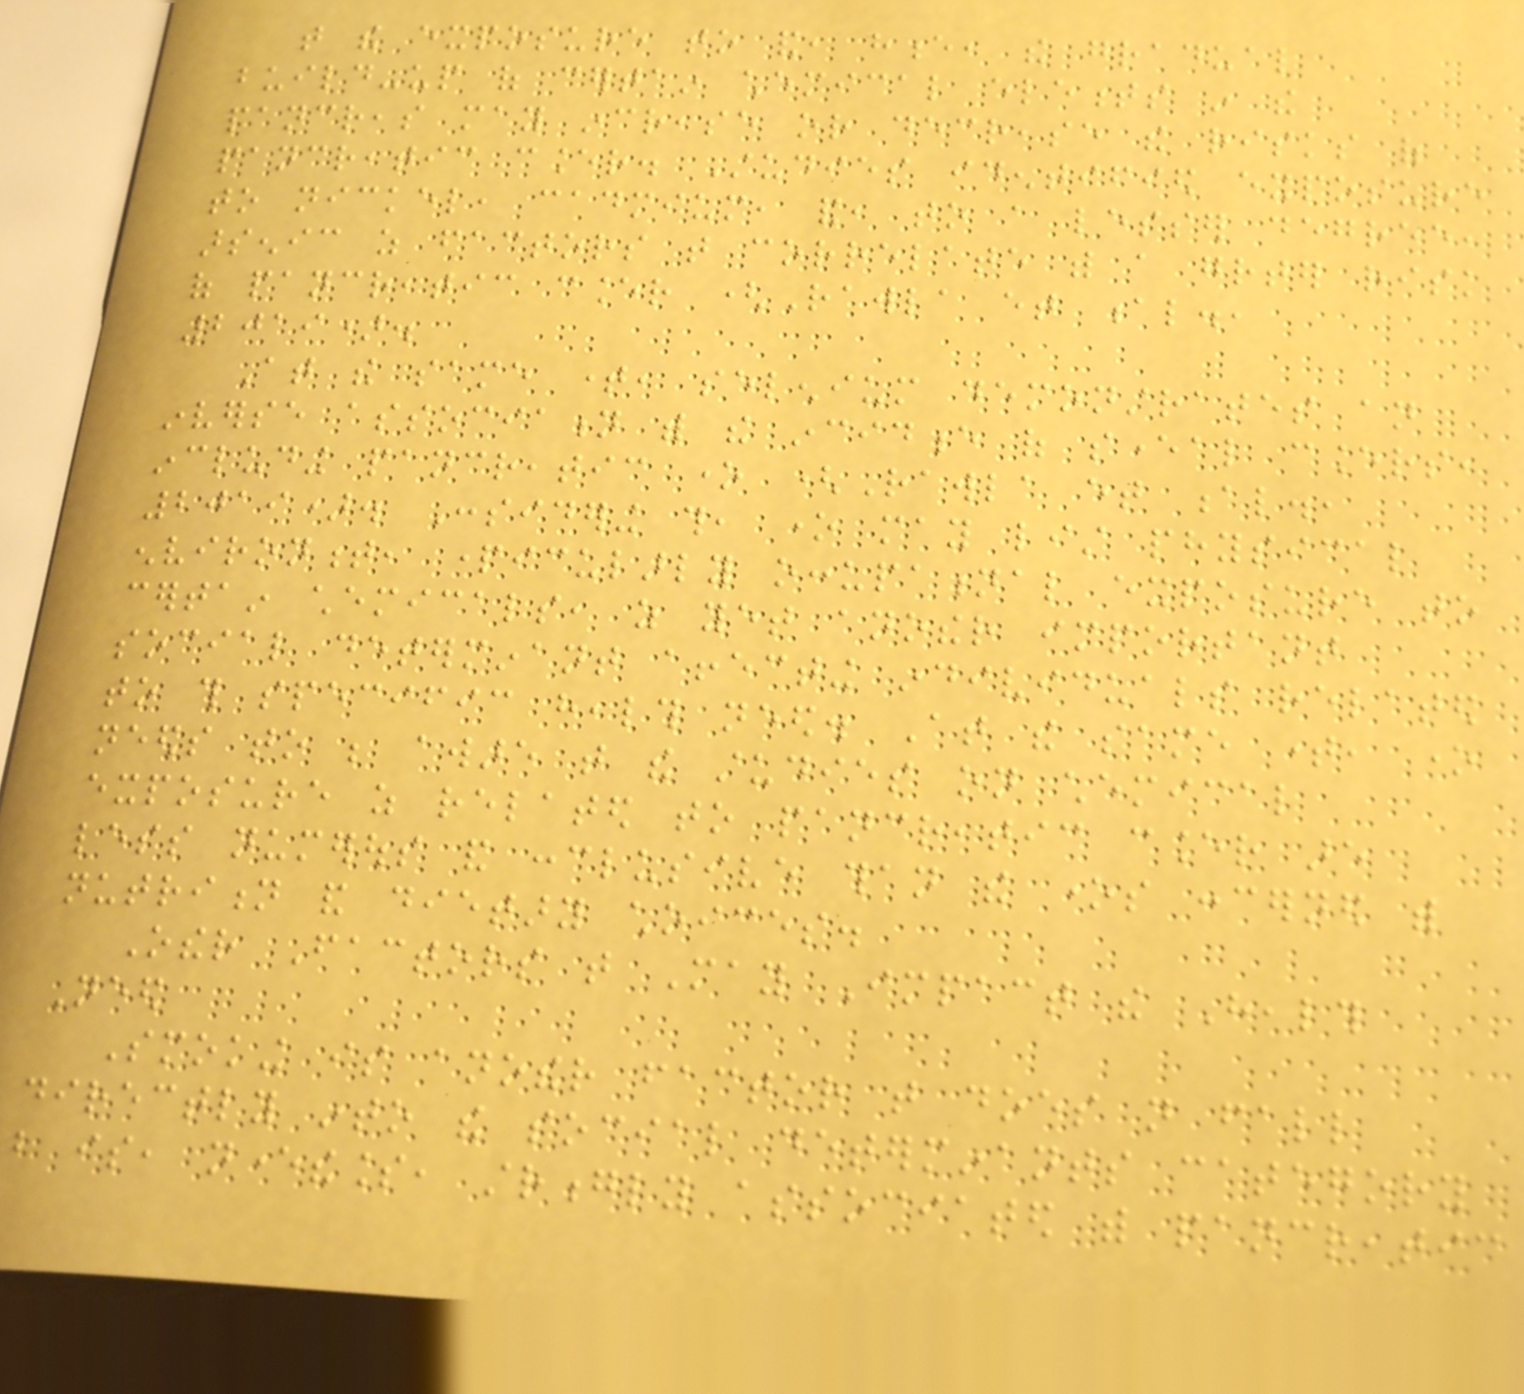that the exposure to and, hence, the gradual
build-up of certain chemical elements in the
pancreas may increase or decrease the risks of
pancreatic cancer. Studies identified exposure
to nickel, cadmium, and, to a lesser degree,
arsenic as factors that correlate with a greater risk
of pancreatic cancer (Rawla et al.,
2019).
At the same time, selenium demonstrates an
inverse association with the incidence of several cancers,
including pancreatic one (Rawla et al.,
2019). Considering this, one may list physical
environment, particularly occupational exposure to
certain chemicals, as yet another important
social determinant affecting individuals related
to this specific health need. At the same time, one
needs to be aware that the studies on chemical
exposure as related to pancreatic cancer are
less numerous and conclusive than the ones concerned with
nutrition and dietary choices.
Other Factors that May Impact the Health
Need
Smoking is another factor that does not fall
directly into the social determinants category
but is, nevertheless, strongly associated with pancreatic
